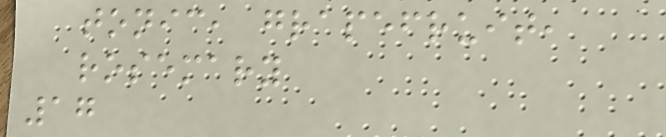tonic, grapefruit,
rosemary
17
